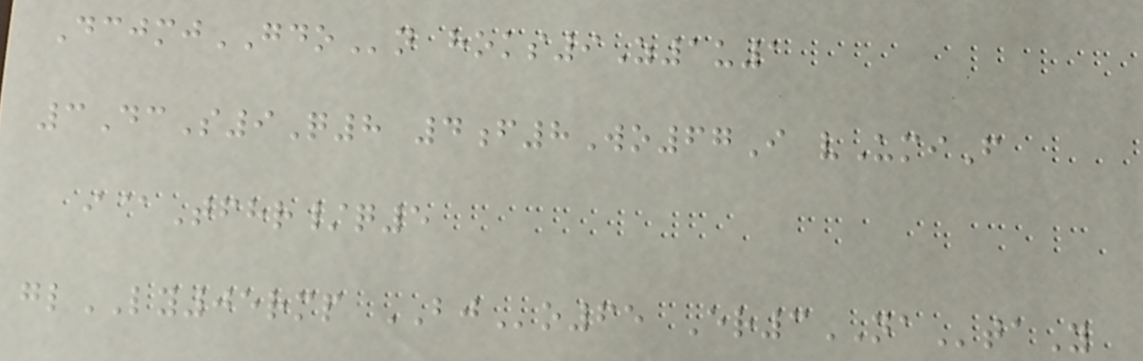DcjmjGDOn hoks9Z1u1
3DcS9Q8 4f8Wo67I vUmiF
i@Tfhr/q5
glLY05rmp BJo65 Er3NAtaY
